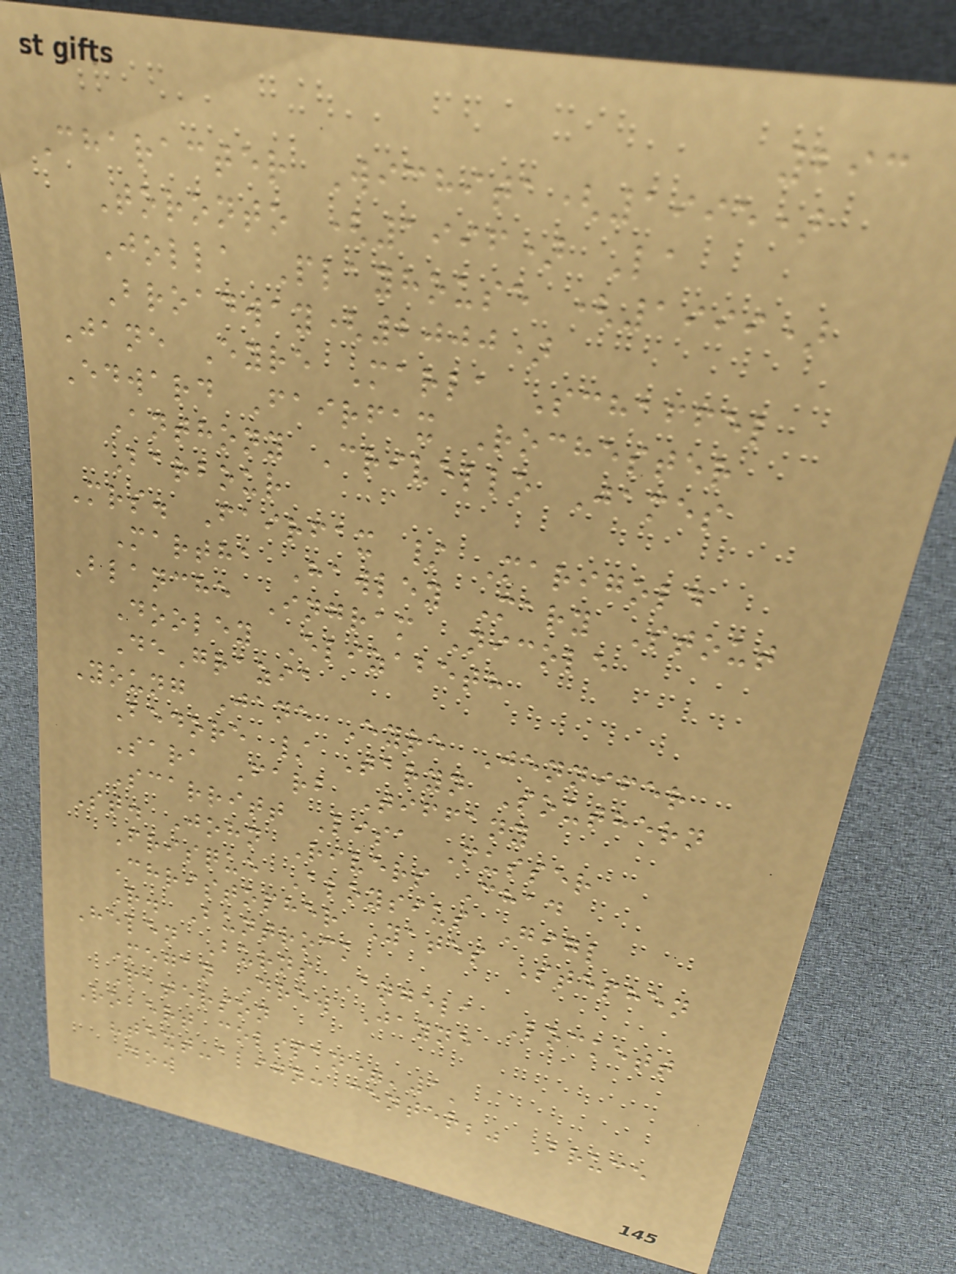293
Character Wichita(1995)
Toronto (1996) La
Jolla Playhouse (1999)
Broadway(2000)
Jane Eyre Marla Schaffel
Edward Fairfax Rochester
Anthony Crivello James
Barbour
Mrs. Fairfax / Marigold
Martha Hawley Mary Stout
Blanche Ingram Nicole
Dooley Elizabeth
DeGrazia
Young Jane Eyre Jennifer
Bedore / Taryn Southern
Sara Farb Tiffany
Scarritt Lisa Musser
St. John Rivers Chad
Frisque Aloysius Gigl
Christopher Yates Stephen
R. Buntrock
Helen Burns Angela Lockett
Megan Drew Jayne
Paterson
Robert colspan='1'
"text-align: center;" Bruce
Dow
